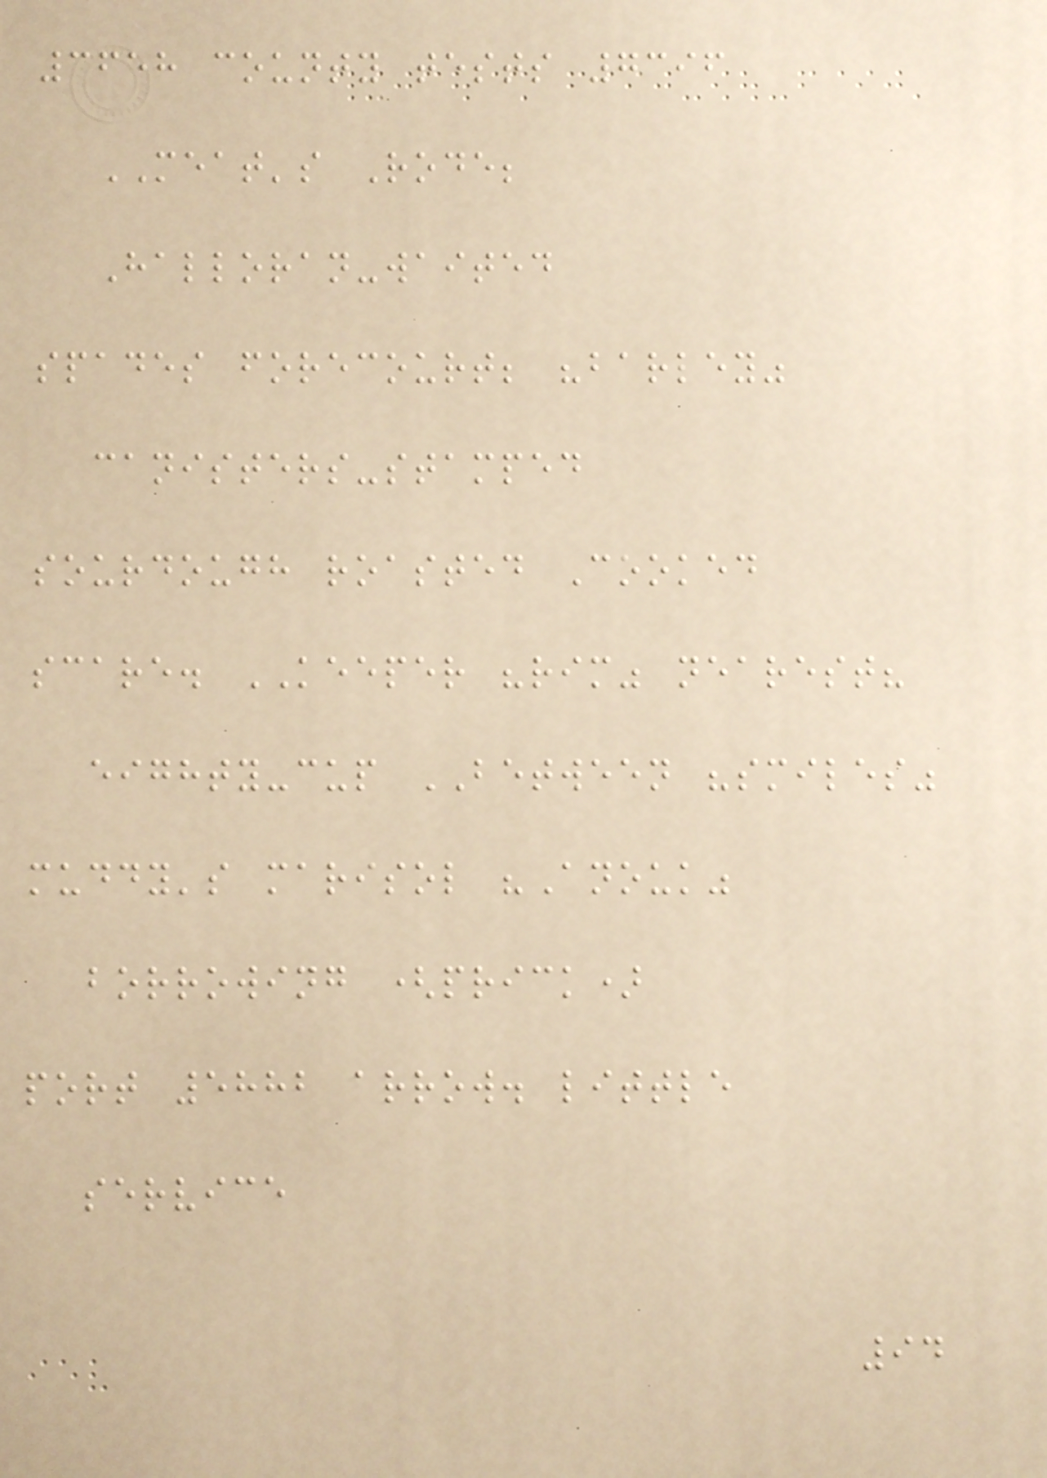3658 county tests 7396
MEAT's Rode;
Halloran-waited
spades forecourt; "barley"
canisters-stamped
sourdough roasted Cooked
scare. KEEPER "rim" nearest?
eighty-cup BETWEEN "smiles"
muddy's marisol "Anouk"
borrowing (prick)
port 5882 arrow. little
service
94
